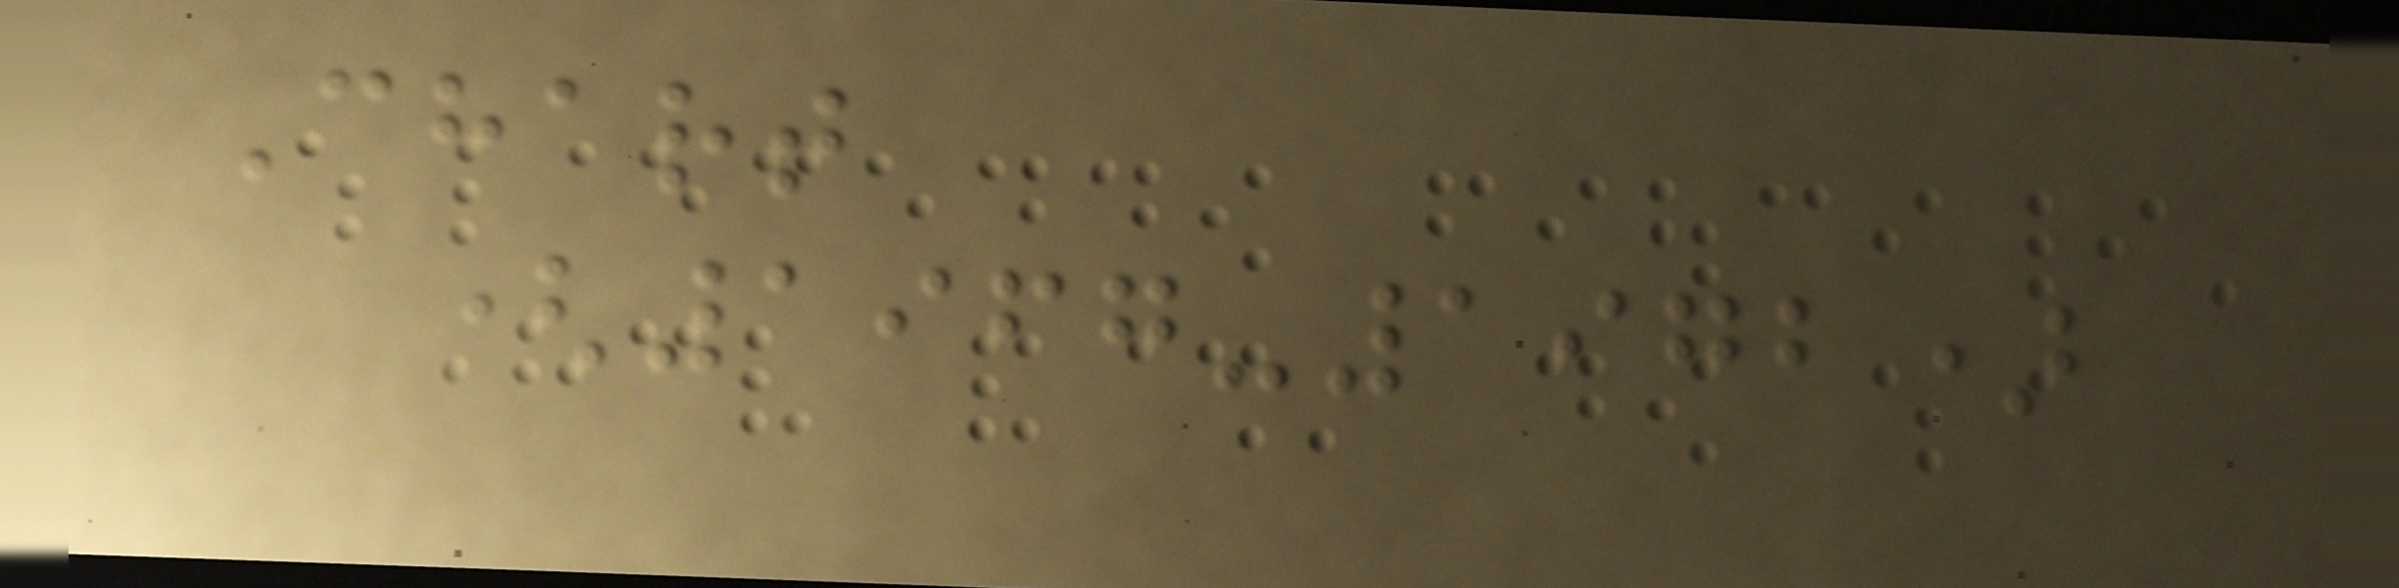Chart
(1967-1972)
